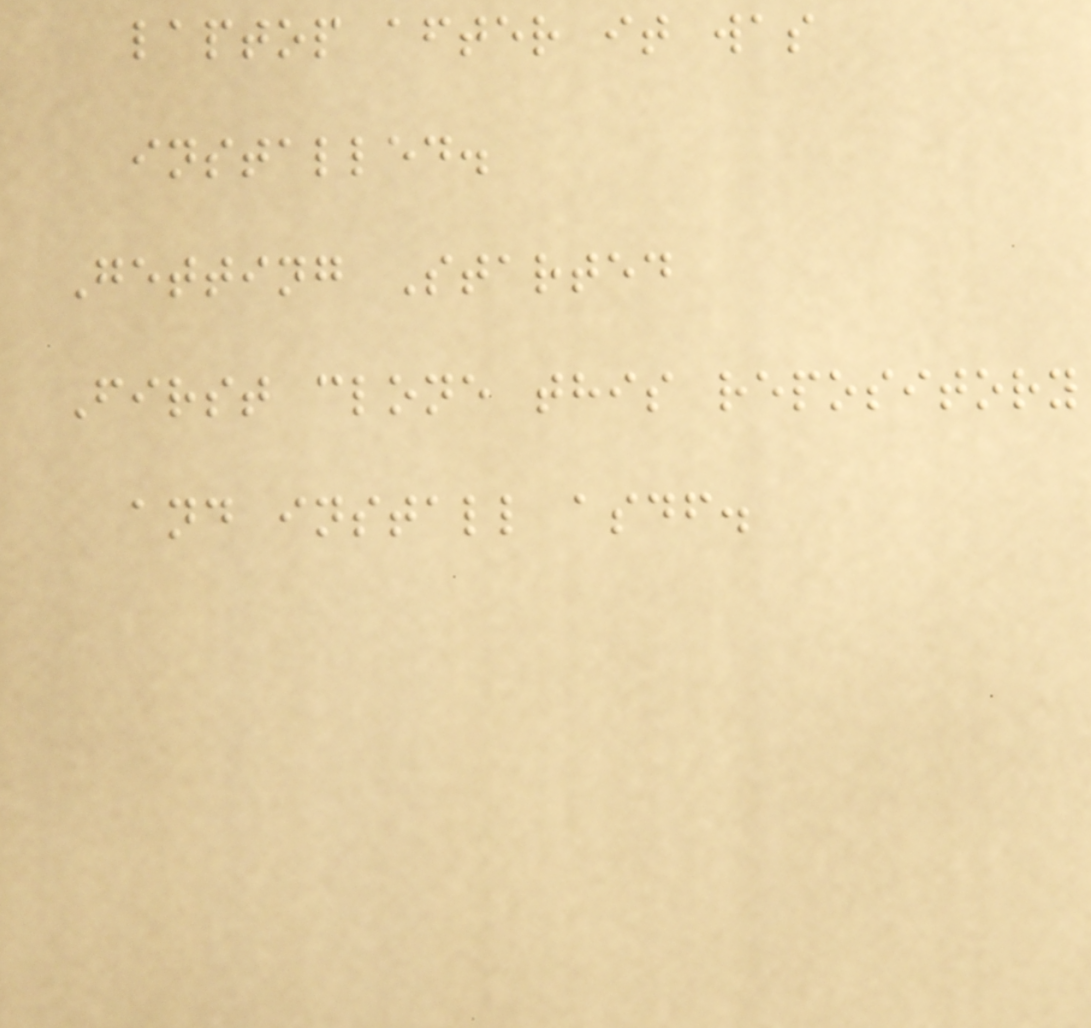laptop after it was
installed.
Getting Started
First clone this repository
and install asdf.
